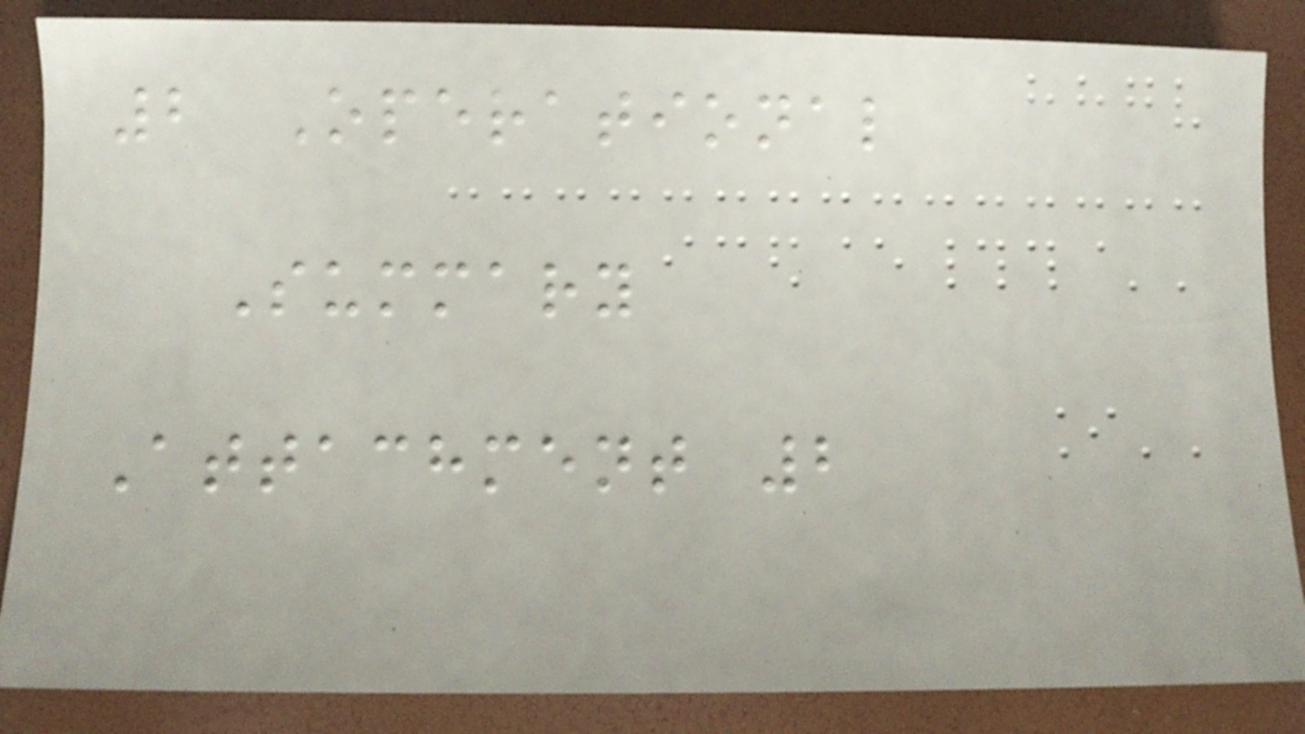2 Operational
Summary
Attachment 2
